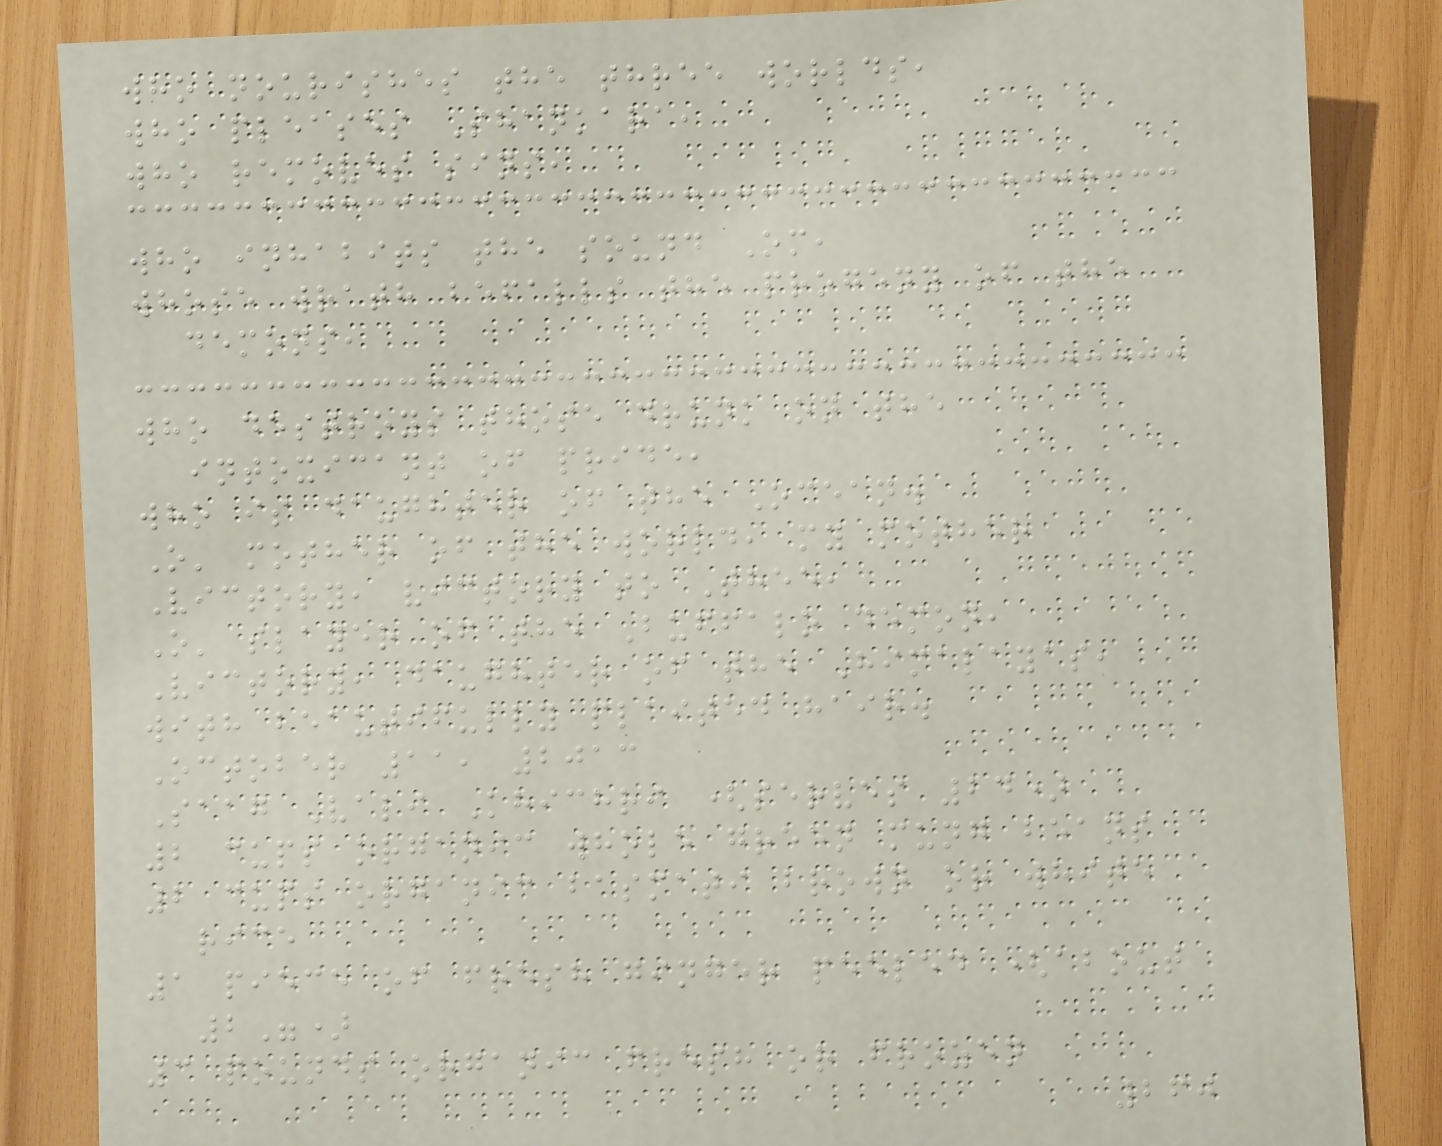who nourishes the three worlds,
who pleases Shankara,
who removes sins,
who inhabits the sound Om,
whose wrath befalls the progeny of the
demons,
who destroys those drunk on the
intoxicant of pride,
who is daughter of the Ocean.
O' mother of the world, my mother
Victory, victory to Thee,
O' slayer of the Buffalo demon,
Victory, daughter of the Himalayas,
with beautifully plaited hair.
October 11, 2013
Saag Vali Khichri (serves 24)
2 cups organic whole green mung beans
2 cups organic basmati brown or white
rice
1 piece of fresh ginger peeled (about
2")
3 pounds organic fresh or frozen
260
